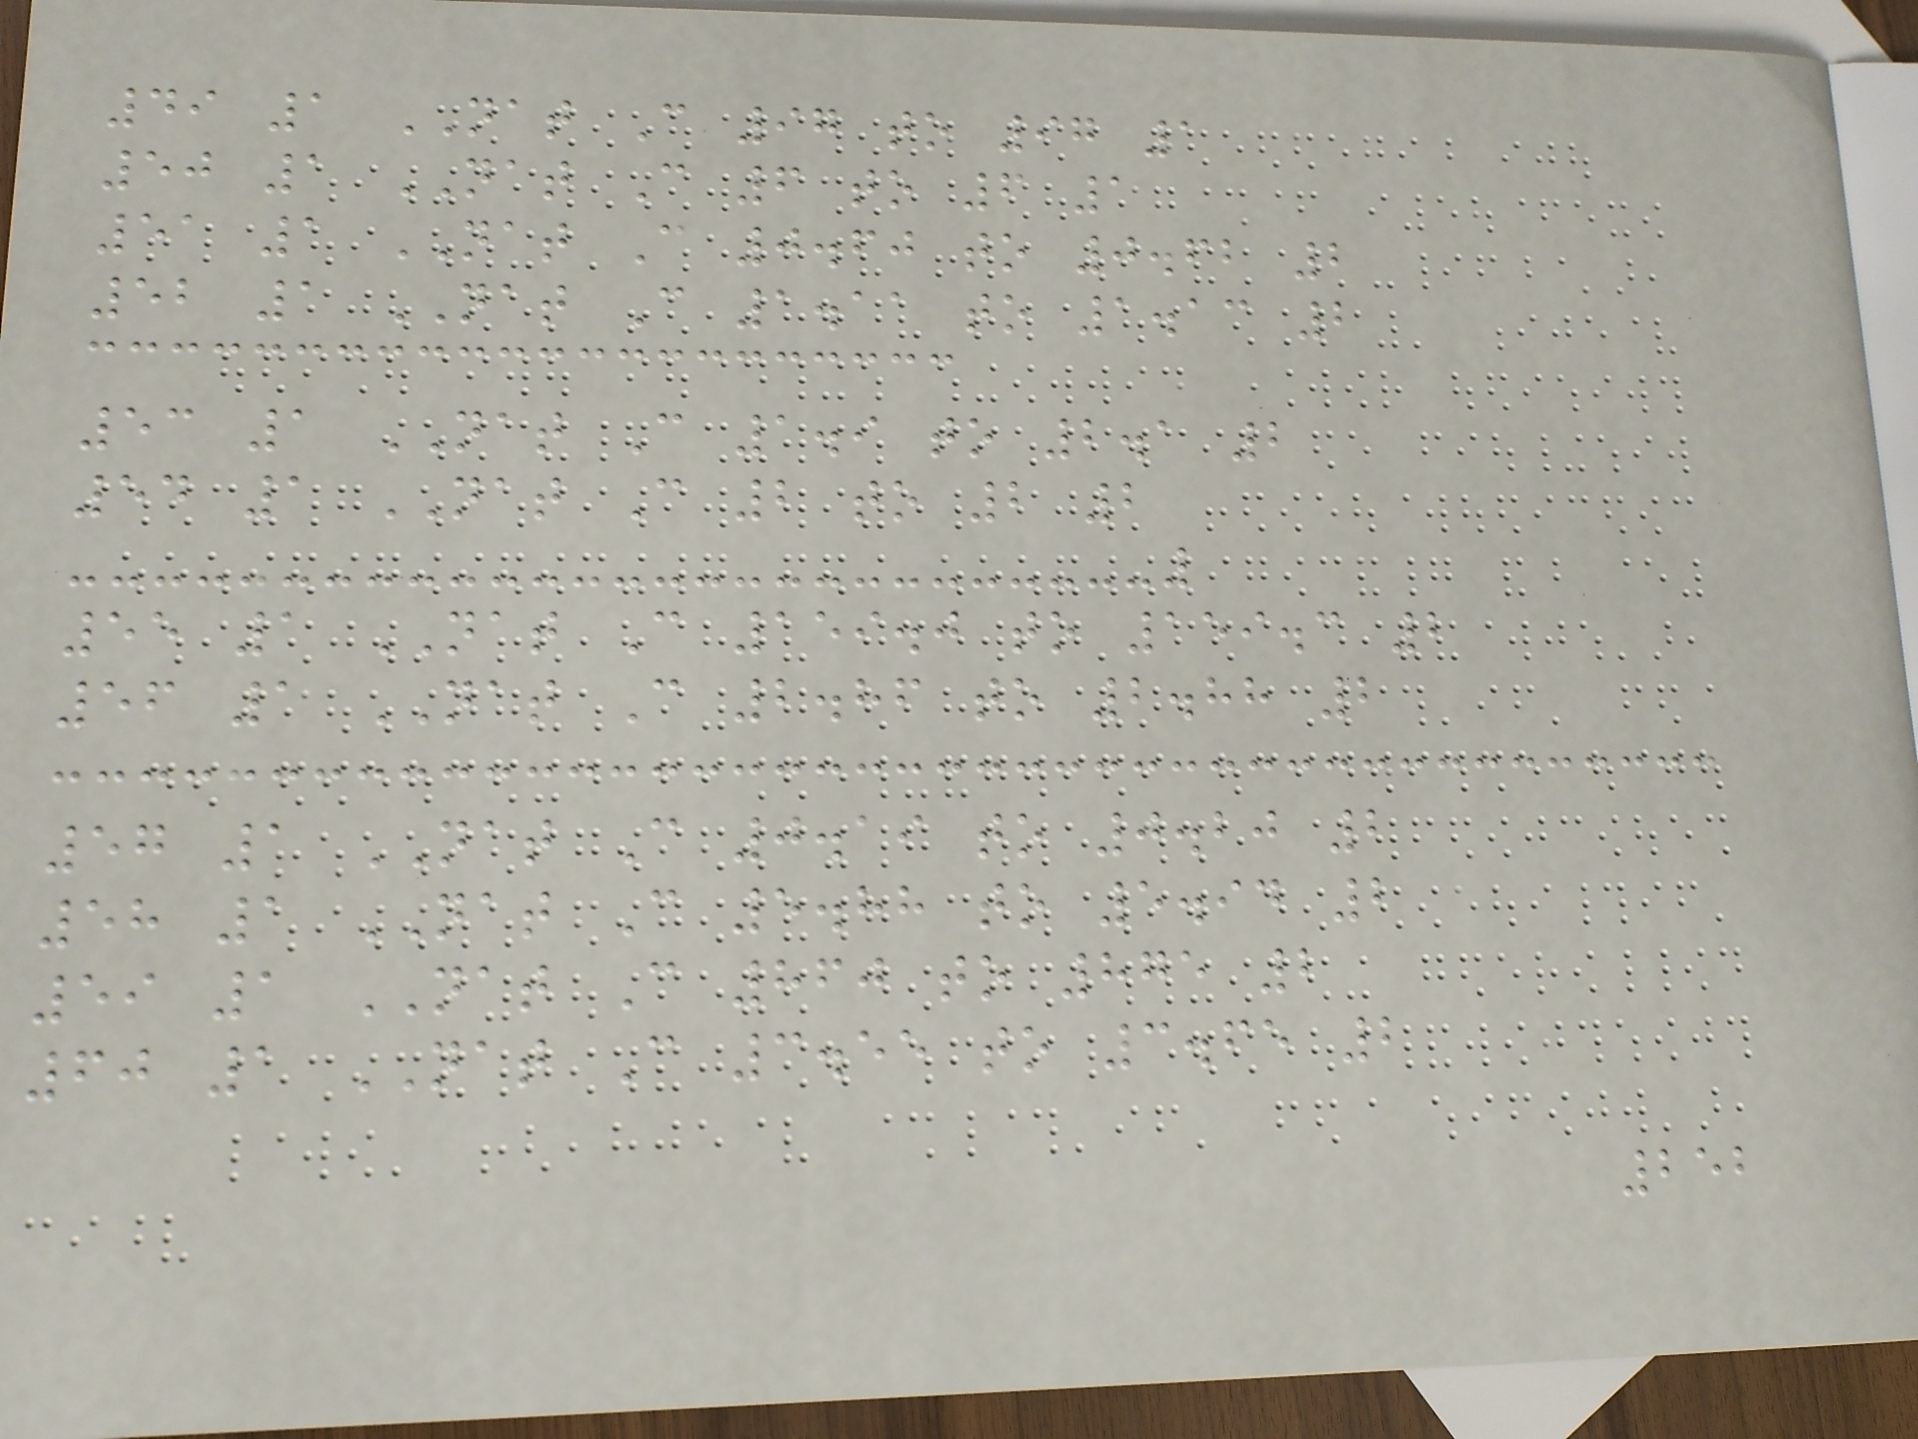49 1 NAT C 97 to 97 1
50 1 NAT C 6 to 6 1
51 1 NAT C 0.60 to 0.62 2
52 1 NAT C 1.11 to 1.13 2
53 1 NAT C 1.9 to 2.1 2
54 1 NAT C 2 to 2 2
55 1 NAT C 159.0 to 159.3 2
56 1 NAT C 2.86 to 2.88 2
57 1 NAT C 0.19 to 0.20 2
58 1 NAT C 5.88 to 5.94 2
59 1 NAT C 860 to 875 2
60 1 NAT C 3.55 to 3.65 2
252
